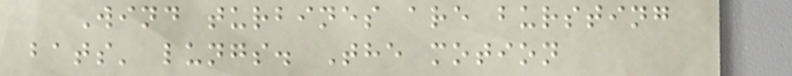Wind turbines are bursting
bats' lungs. The motion
